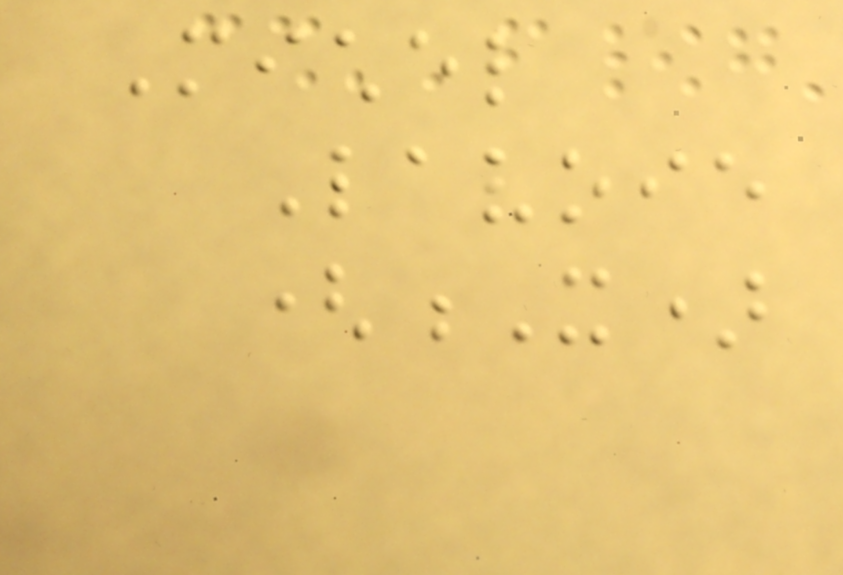Michel
Lavoie
(X)
